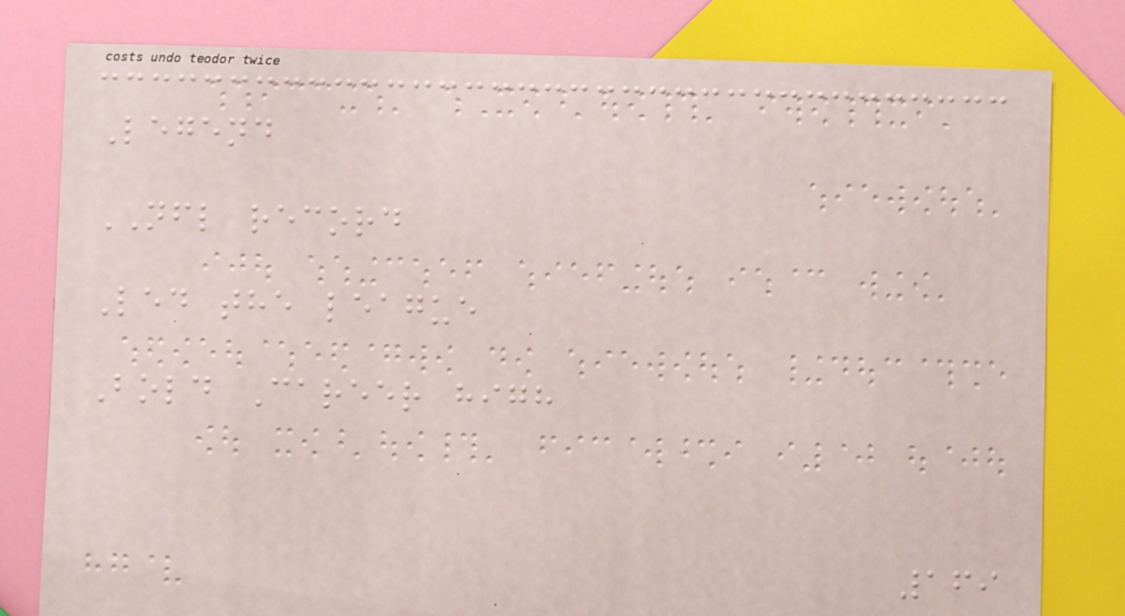Legend
NFL record
Led the league
Bold Career high
169
